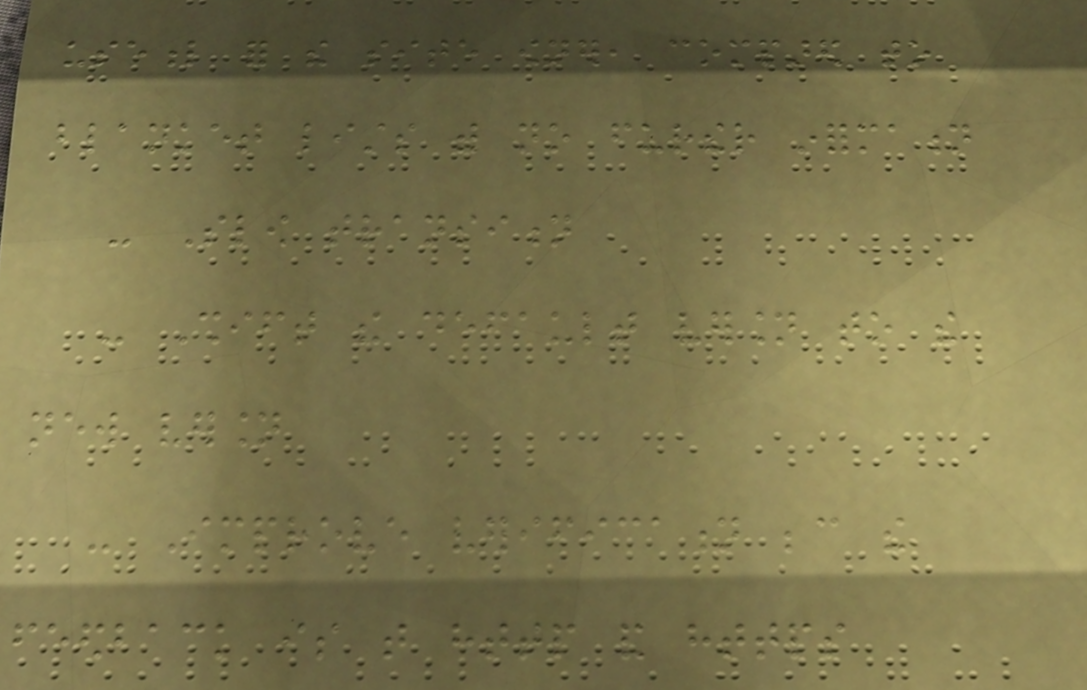useful for the site owner, compared to
blanket lists with no further information
- Slow transition
- Shift the default version to the
new version
- Improve verification because the
feedback is that http and https
